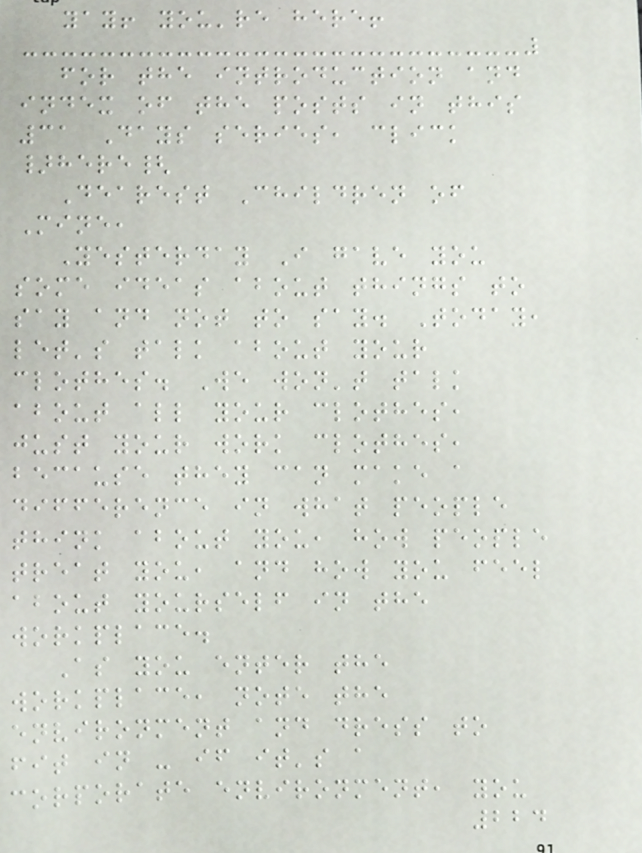yay! you're here!
for the introduction and
index of the posts in this
31 Days series, click
}here{
Dearest Children of
Mine,
Yesterday I gave you
some ideas about things to
say and not to say. Today,
let's talk about your
clothes. We won't talk
about all your clothes,
just your work clothes,
because they can make a
difference in what people
think about you, how people
treat you, and how you feel
about yourself in the
workplace.
As you enter the
workplace, note the
environment and dress to
fit in - if it's a
corporate environment, you
224
